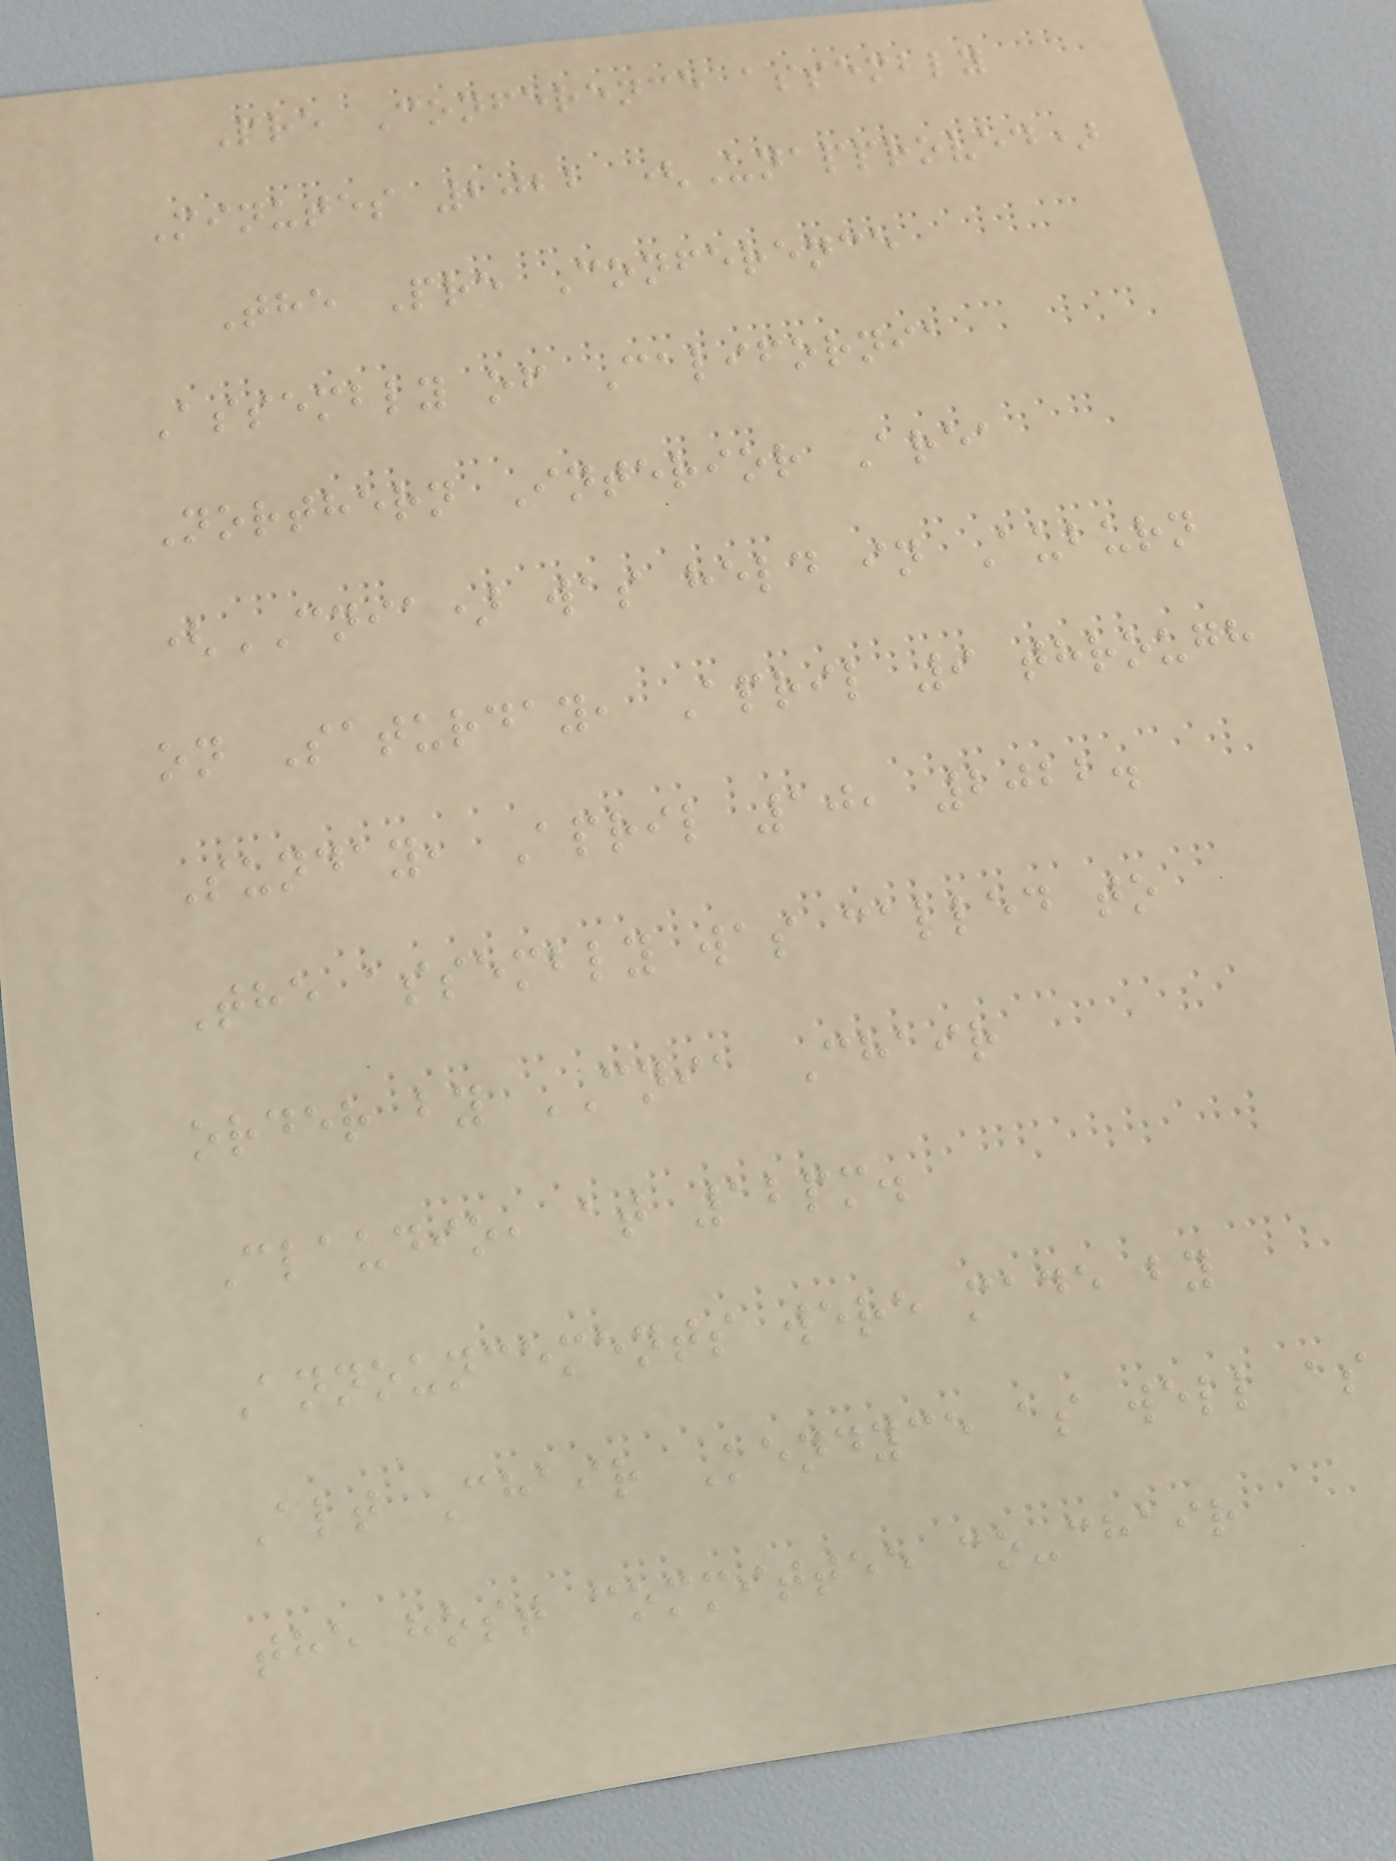Pre Conference assembly
Minutes 2022 (Unapproved)
The Pre Conference
Assembly of California
Northern Interior Area
(CNIA) was held in Auburn
on Saturday, April 9 through
Sunday, April 10, 2022.
The assembly was called to
order by CNIA Chair
Claudio, at 12pm.
Announcements were made by
Alt Chair Kendyce as well as
the host committee co-chair
